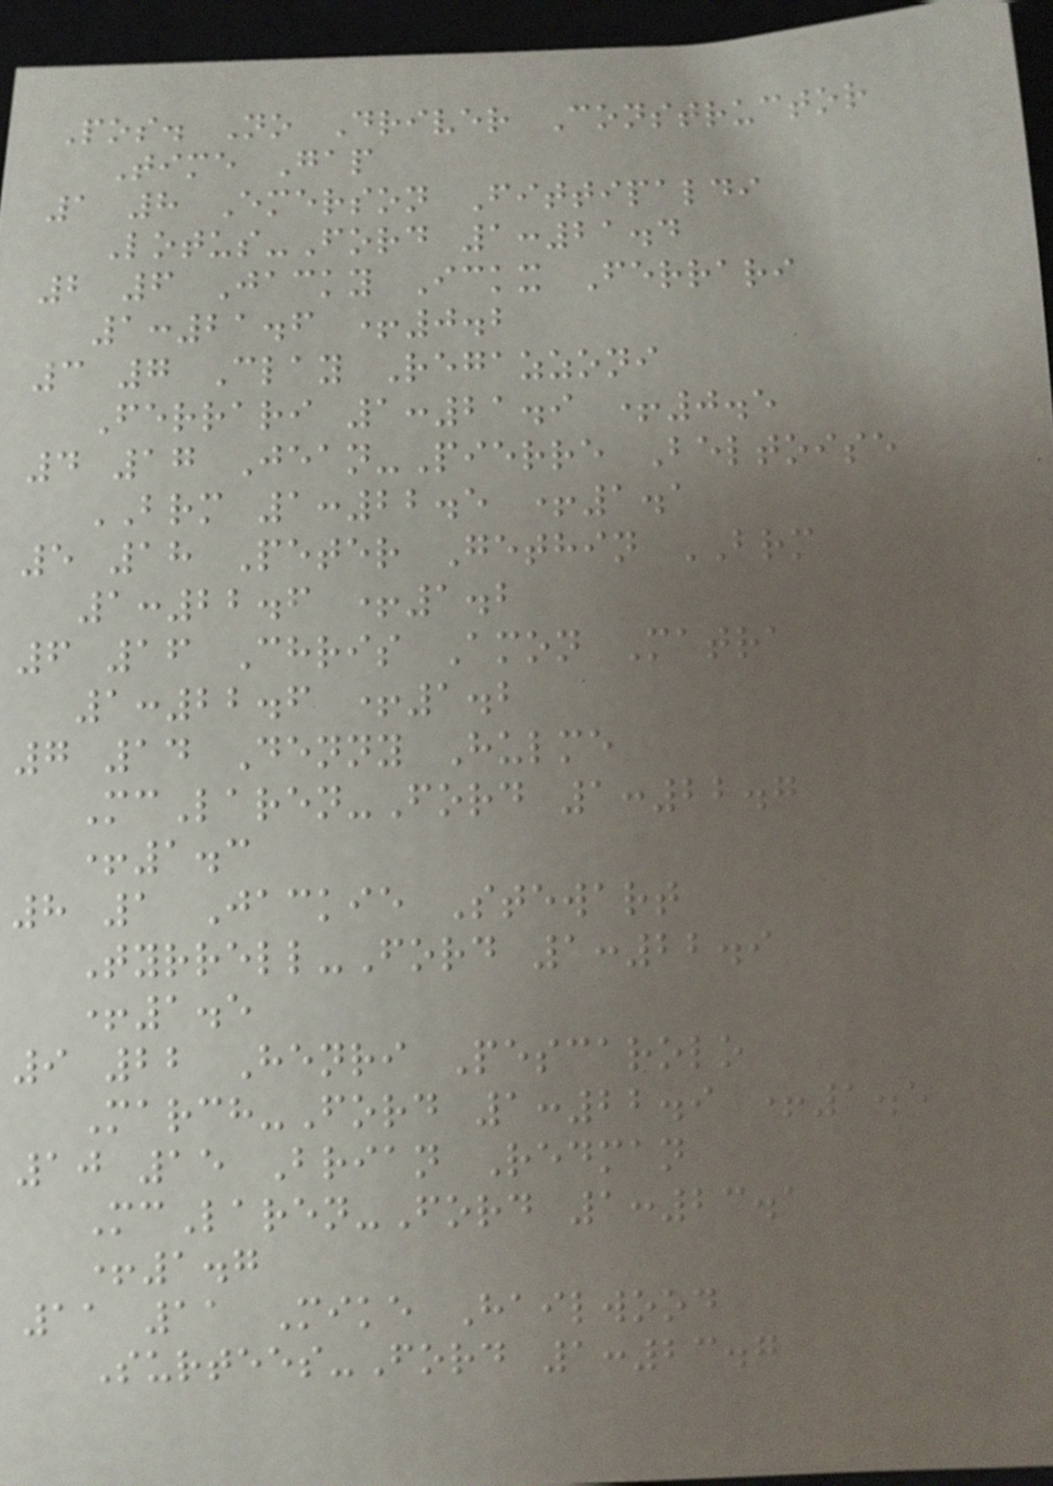Pos. No Driver Constructor
Time Gap
1 8 Emerson Fittipaldi
Lotus-Ford 1:21.4
2 6 Jacky Ickx Ferrari
1:21.6 +0.2
3 7 Clay Regazzoni
Ferrari 1:21.9 +0.5
4 17 Jean-Pierre Beltoise
BRM 1:22.5 +1.1
5 18 Peter Gethin BRM
1:22.6 +1.2
6 16 Chris Amon Matra
1:22.6 +1.2
7 14 Denny Hulme
McLaren-Ford 1:22.7
+1.3
8 1 Jackie Stewart
Tyrrell-Ford 1:22.9
+1.5
9 22 Henri Pescarolo
March-Ford 1:22.9 +1.5
10 15 Brian Redman
McLaren-Ford 1:23.1
+1.7
11 11 Mike Hailwood
Surtees-Ford 1:23.7
